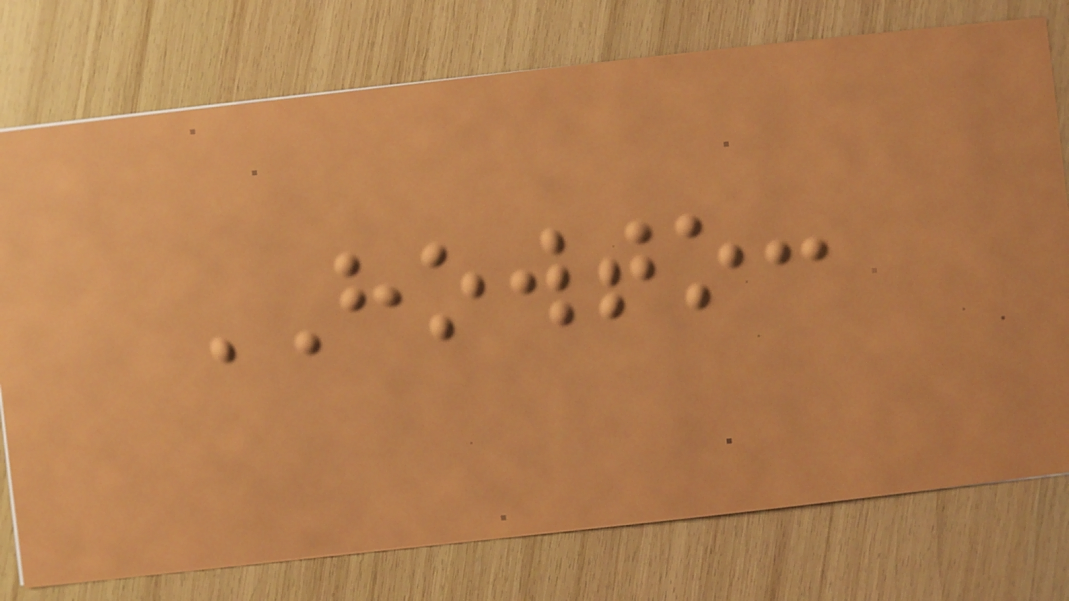HOWTO:
